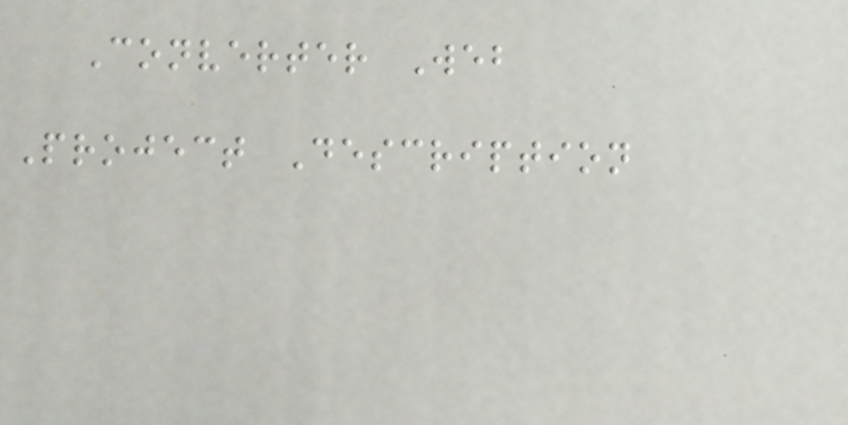Converter Web
Project Description
